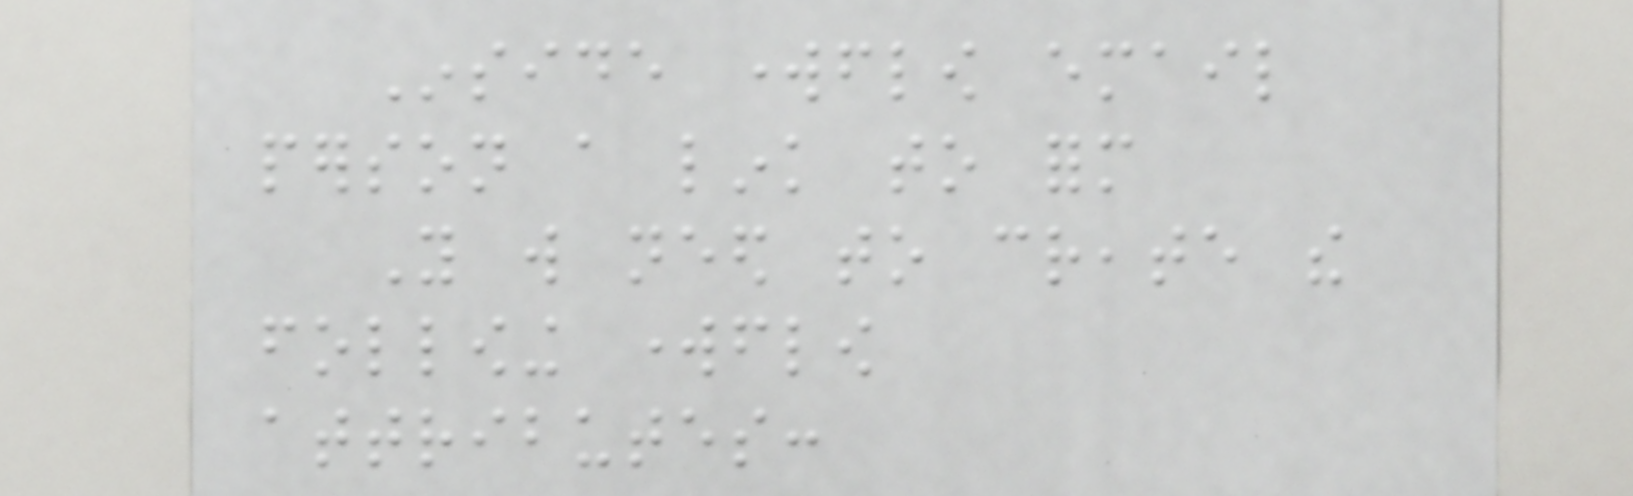Inside workflow email
person a link to form
You will need to create the
following workflow
attributes:
